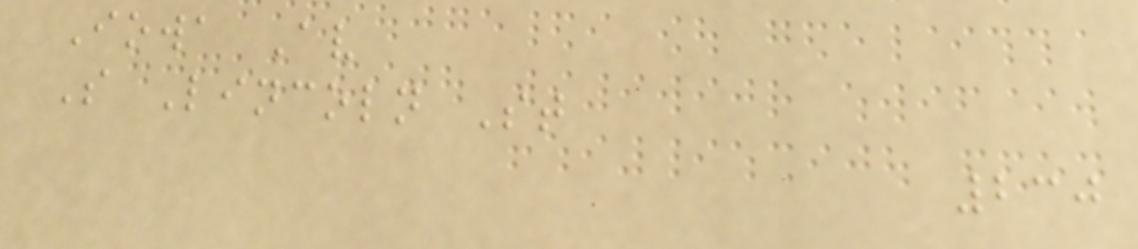Iowa Av
S Lincoln St
230
